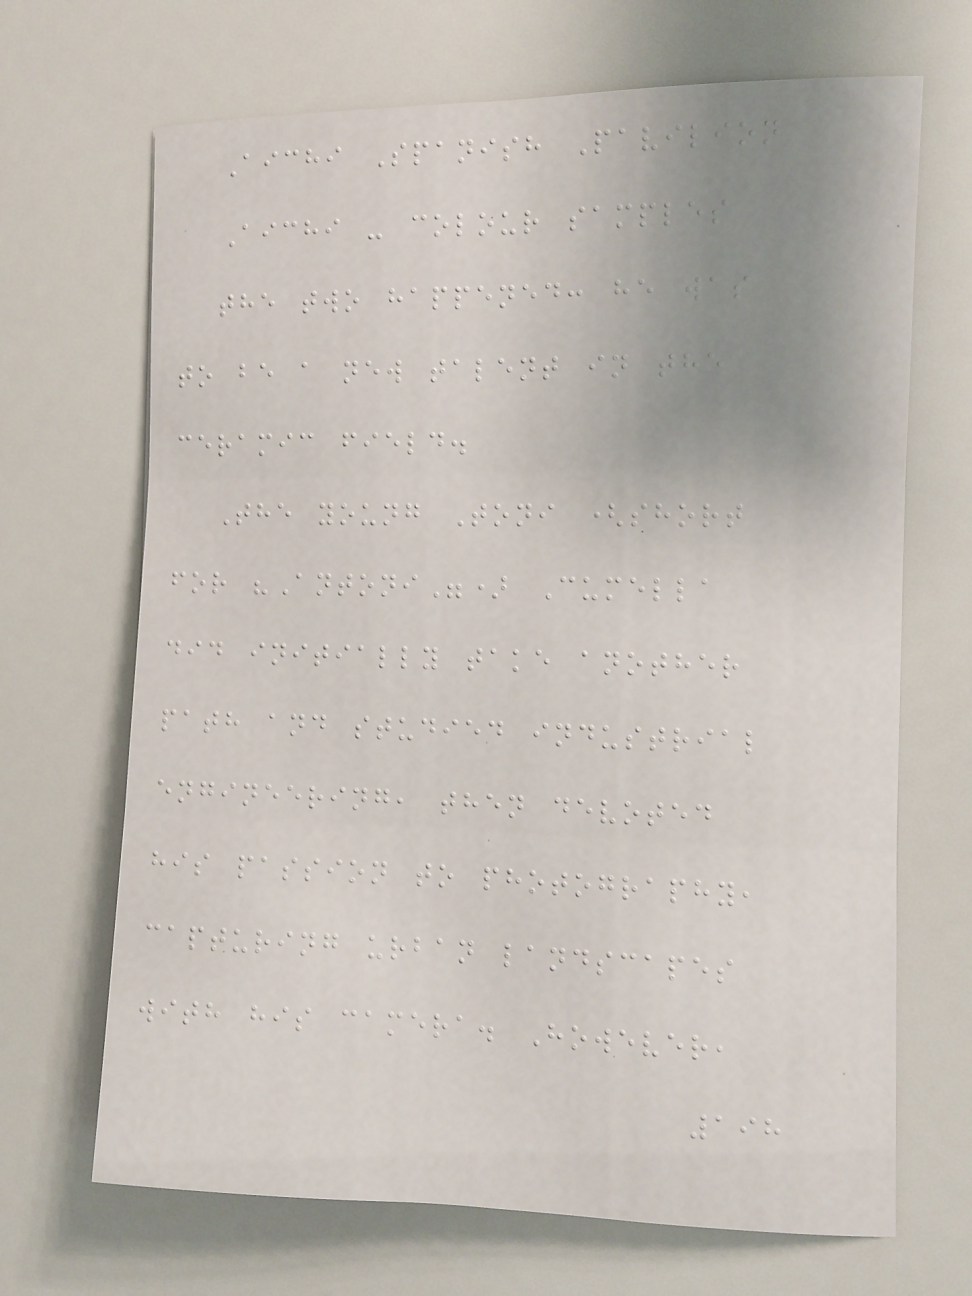Aichi Spanish Pavilion
Aichi - colour samples
the two happened: he was
to be a new talent in the
ceramic field.
The young Toni (short
for "Antoni") Cumella
did initially take another
path and studied industrial
engineering, then devoted
his passion to photography,
capturing urban landscapes
with his camera. However,
198
